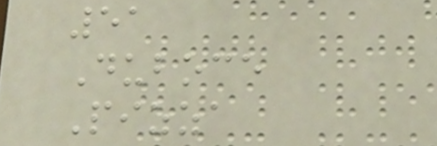51
Duboce
Pizza
